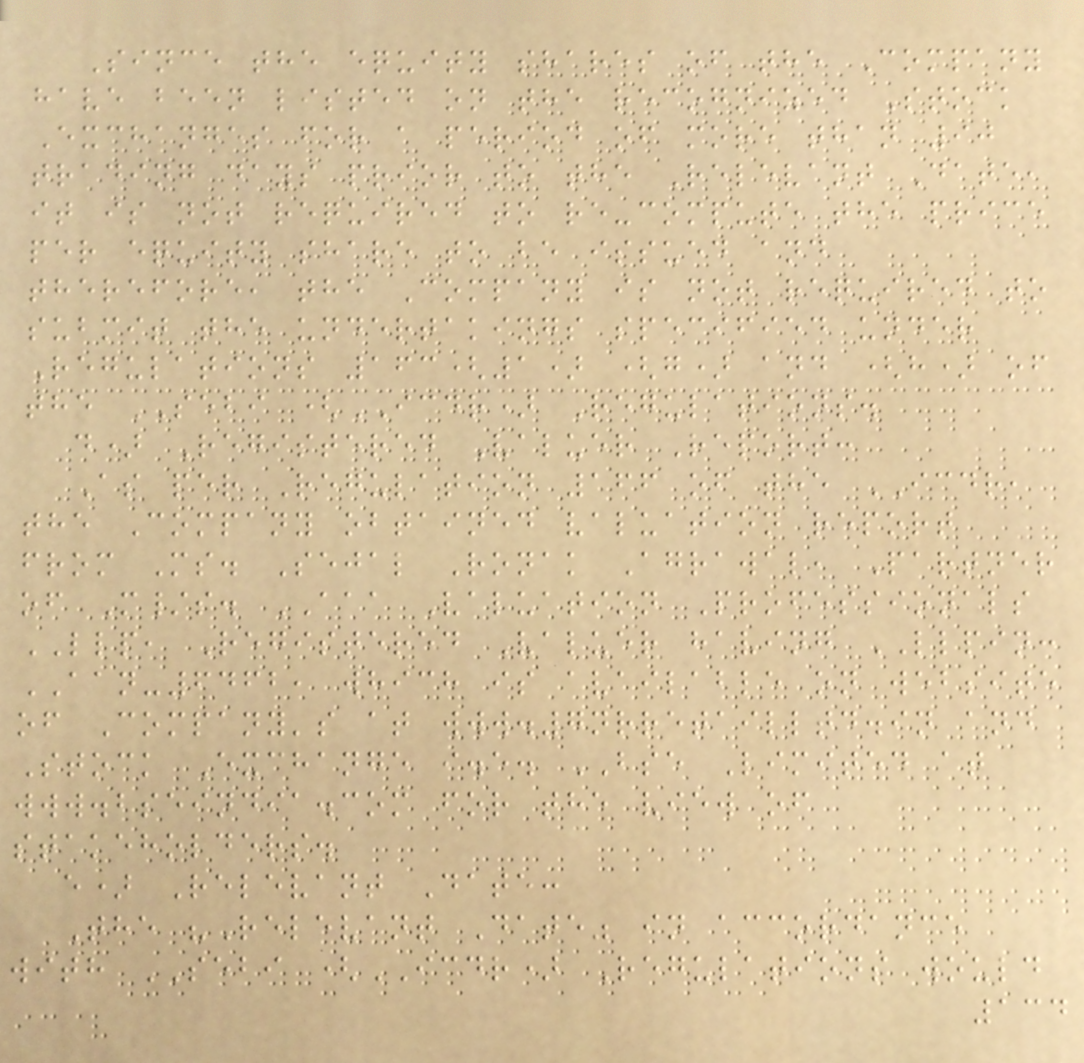Since the equity shares of the Company
have been listed on the recognized Stock
Exchanges for a period of more than 90
trading days prior to the Relevant Date,
it is not required to re-compute the price
per equity share to be issued and
therefore, the Company is not required to
submit the undertakings specified under
Regulations 163(1) (g) and (h) of
the SEBI (ICDR) Regulations.
d) Registered Valuer Report:
As per Regulation 166 of the ICDR,
the Company obtained valuation report
from Ms. Sejal Ronak Agrawal, Partner
of M/s. AAA Valuation Professionals
LLP, Registered Valuer having LLPIN:
AAN-6462, which is available on website
of Company's at www.7nrretailltd.in and
Stock Exchange i.e. BSE Limited at
www.bseindia.com for the view of
stakeholders.
e) Relevant Date:
The "Relevant Date" in accordance
with SEBI (ICDR) Regulations would
134
